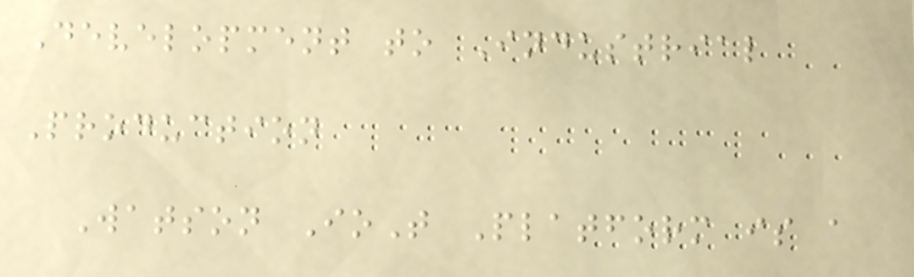Development to Industrial
Production
Watson IoT Platform is a
